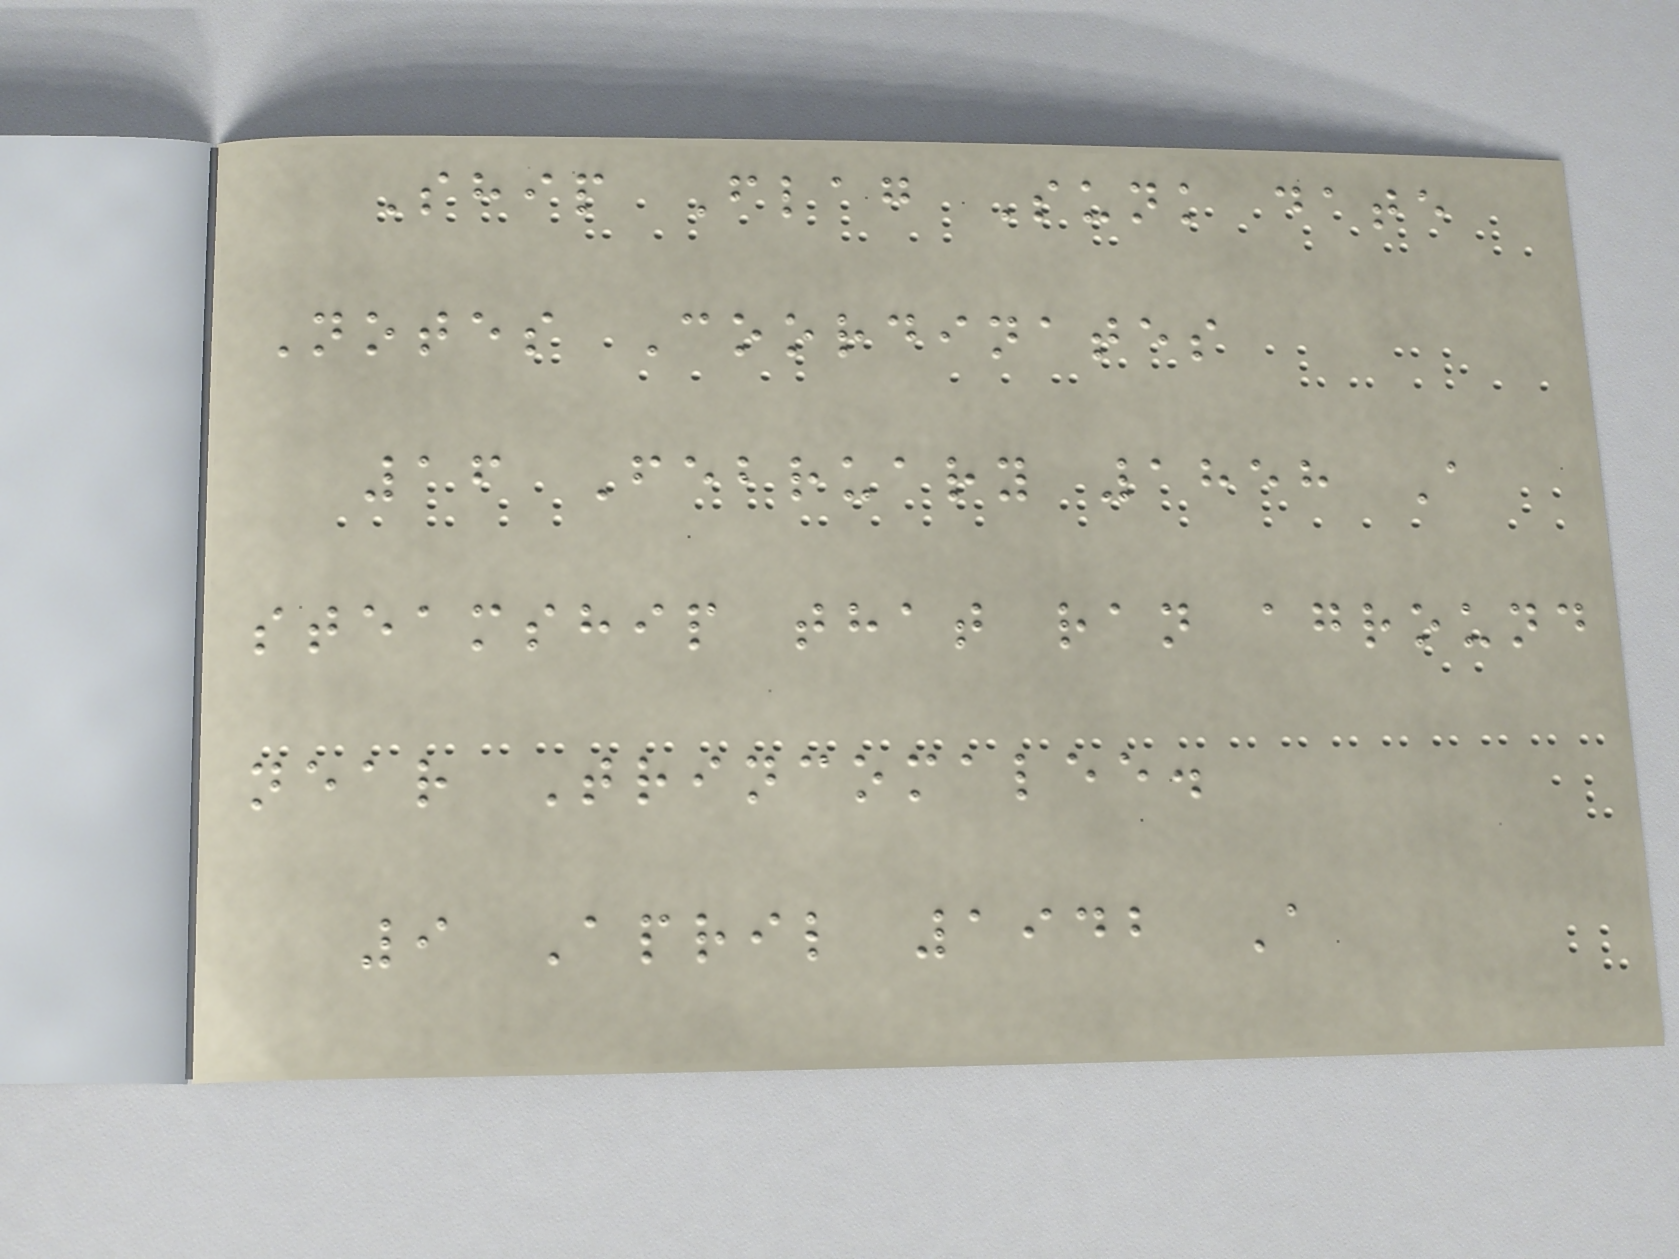Ship Flag Sunk date
Notes Coordinates
16 February 1858 A
steamship that ran aground
near Trincomalee.
9 April 1942 A
